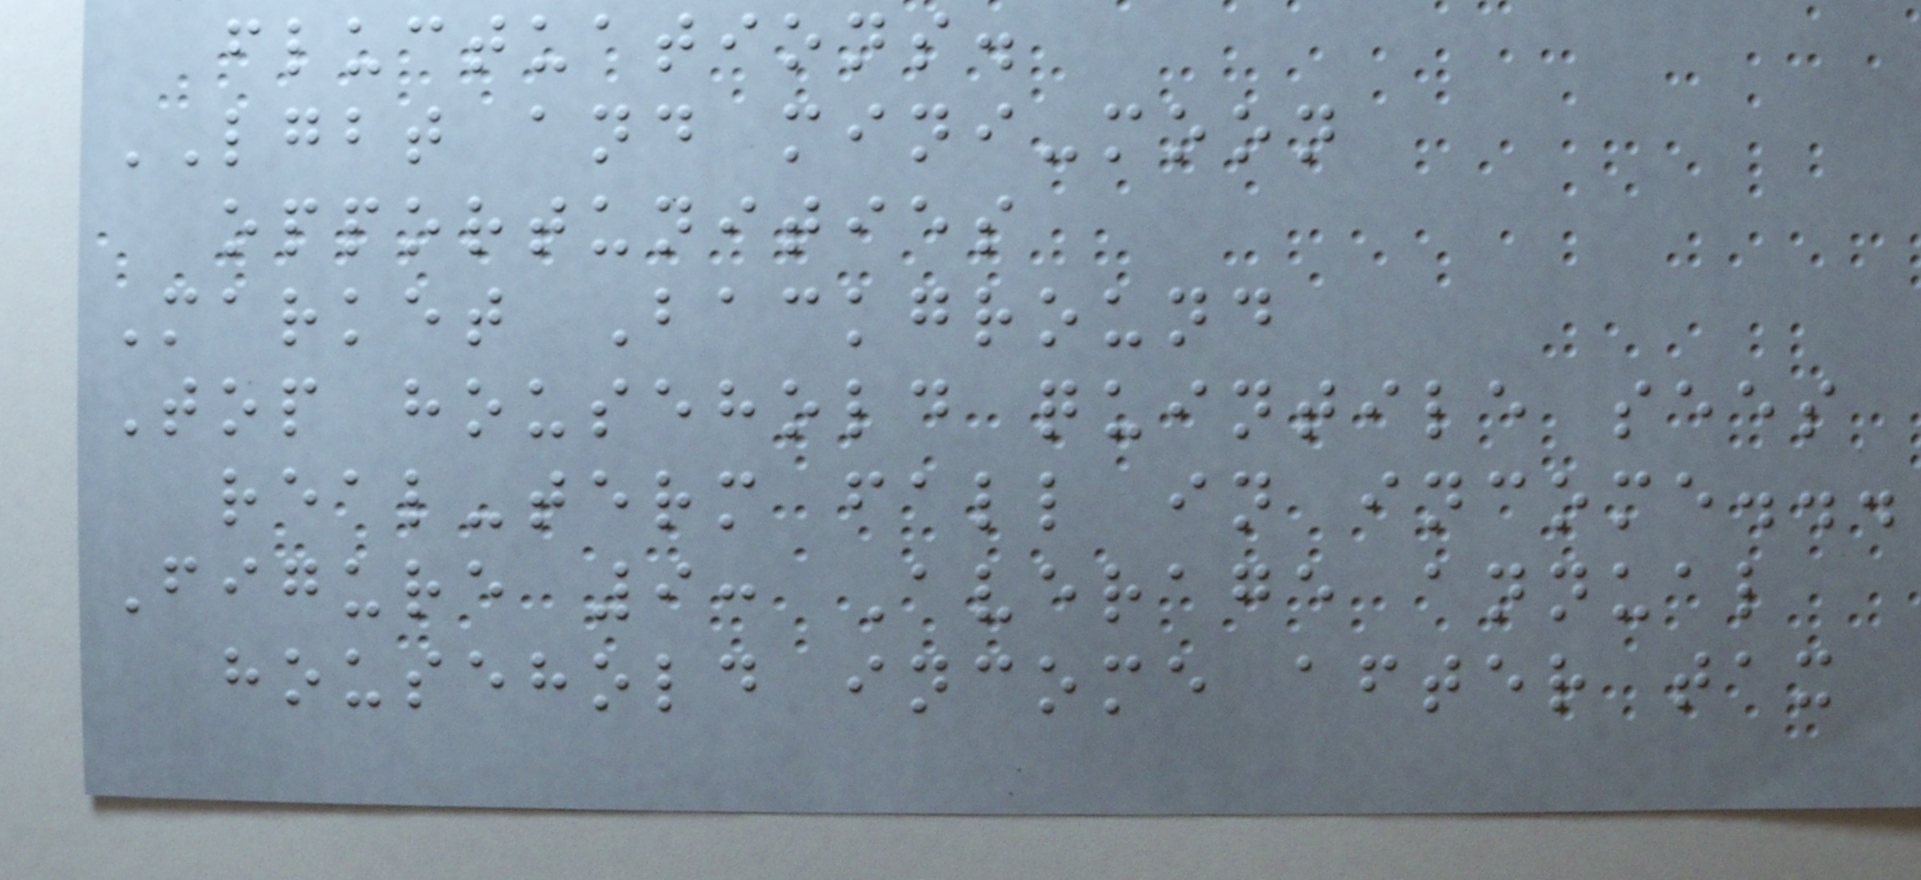fluctuations.
LGBT and mini-moon
opportunities
Market Background
Top household quintile sees
real-term fall in income...
Figure 9: Average annual
household income after tax
